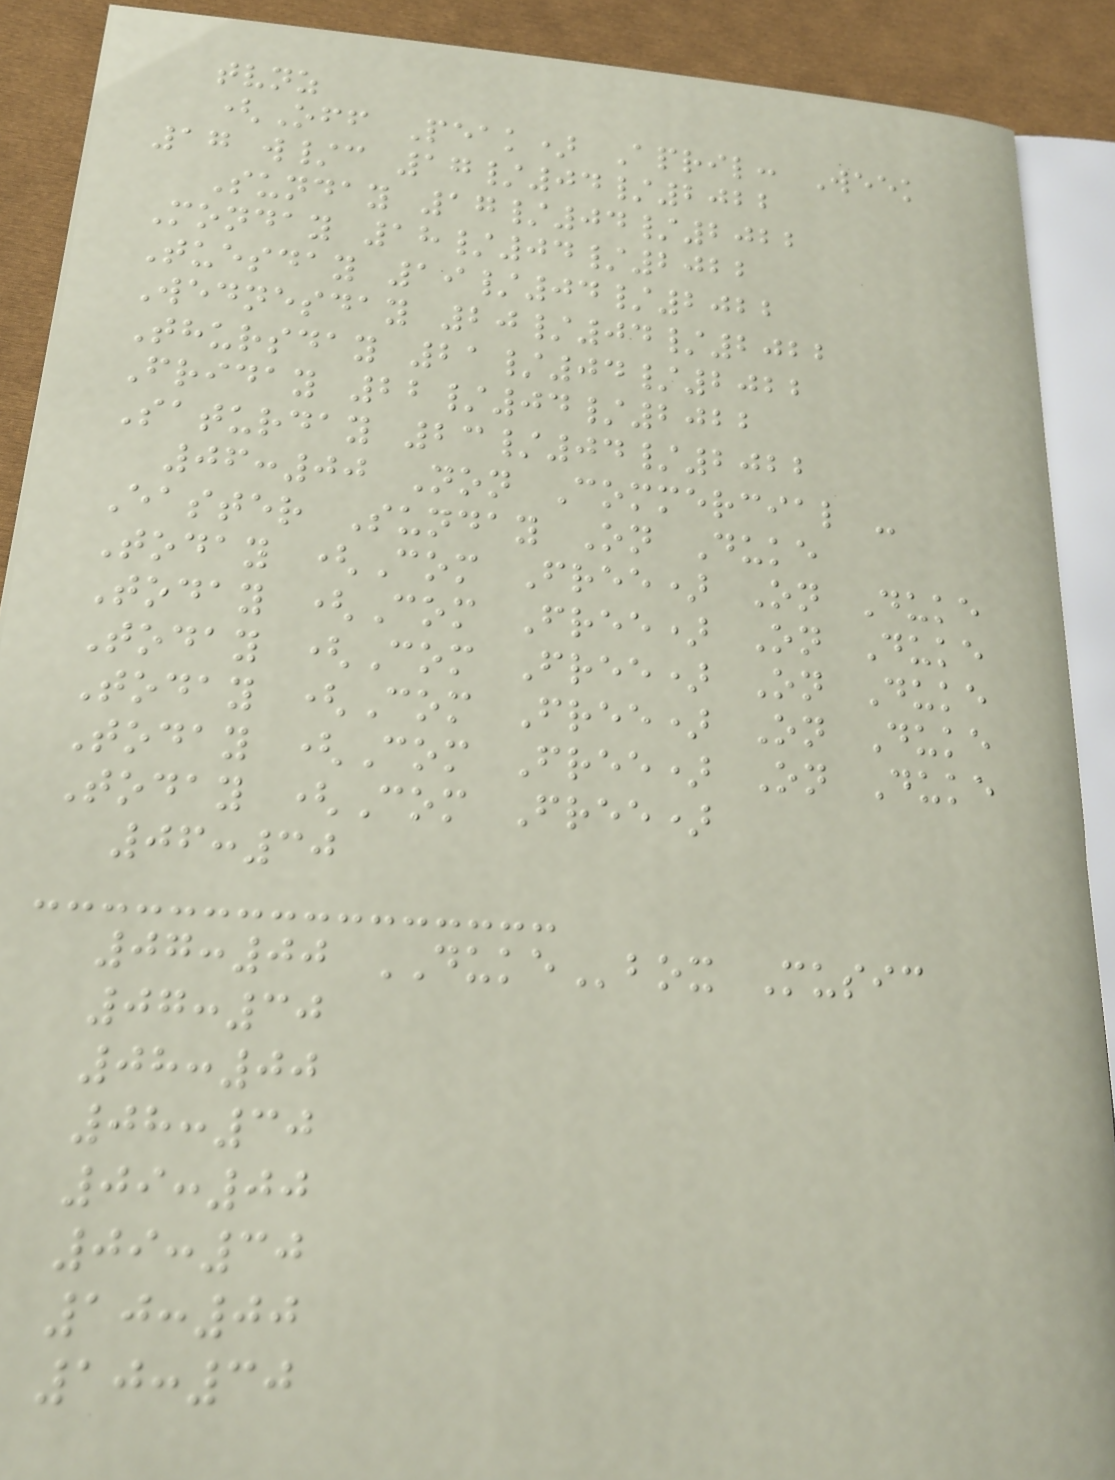tvnz
(Off Peak) April: Week
17 w/c 17/04/2022
Sunday 17/04/2022
Monday 18/04/2022
Tuesday 19/04/2022
Wednesday 20/04/2022
Thursday 21/04/2022
Friday 22/04/2022
Saturday 23/04/2022
06:00 Non Commercial -
Easter Sunday On Duke
Today (Com Free) On Duke
Today (Com Free) On Duke
Today (Com Free) On Duke
Today (Com Free) On Duke
Today (Com Free) On Duke
Today (Com Free)
06:30
07:00 DUKEbox Music
07:30
08:00
08:30
09:00
09:30
10:00
10:30
